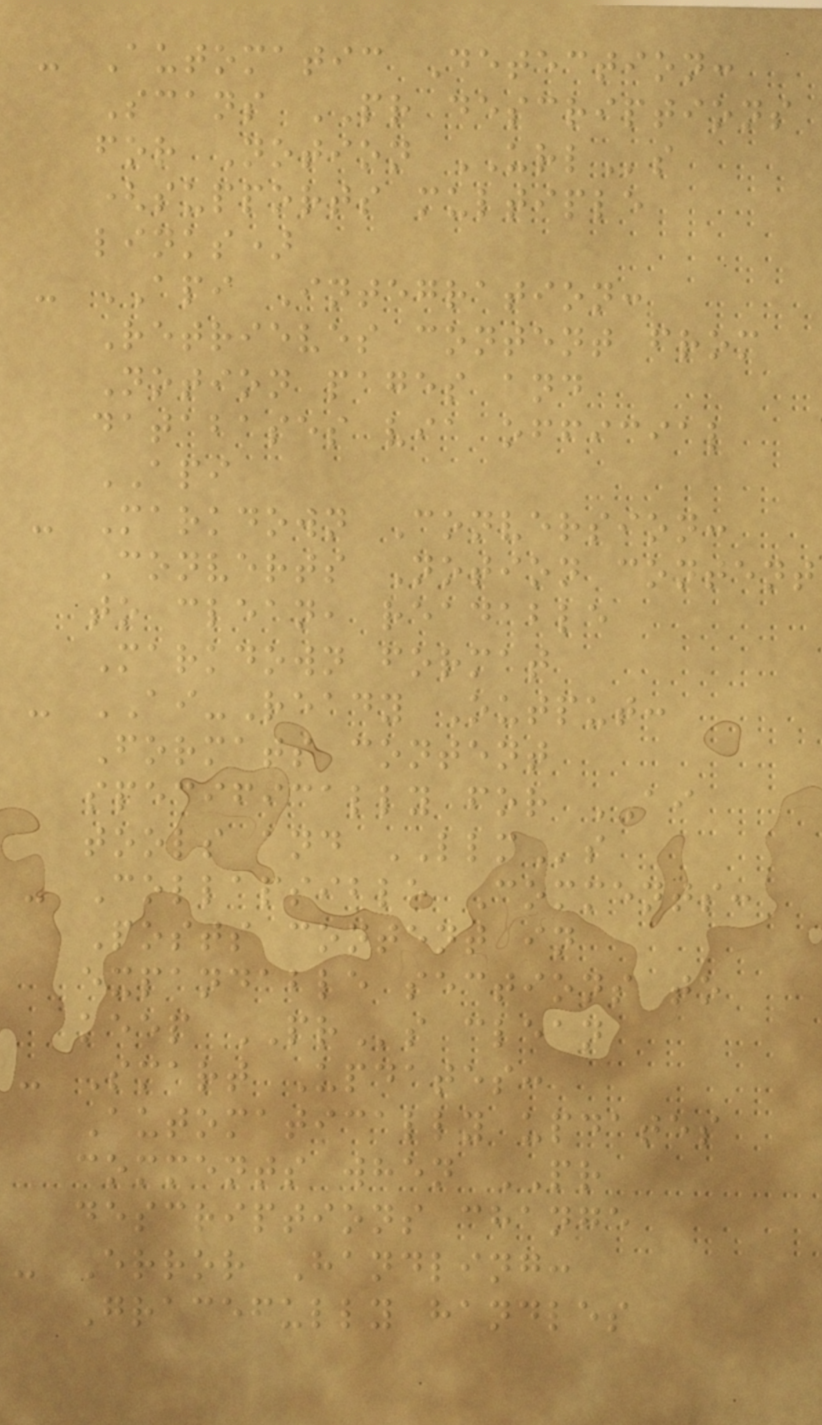- Automatic Detection:
Scans PR descriptions
for Notion URLs
(supports multiple
links)
- API Integration:
Retrieves content from
Notion pages and
databases via official
API
- Markdown Conversion:
Converts Notion content
to clean, readable
Markdown format
- AI-Ready Output:
Formats content
specifically for AI
tools and LLMs
- Collapsible Comments:
Posts content in
expandable sections to
keep PRs clean
- Smart Updates:
Automatically updates
comments when PR
descriptions change
- Error Handling:
Gracefully handles
